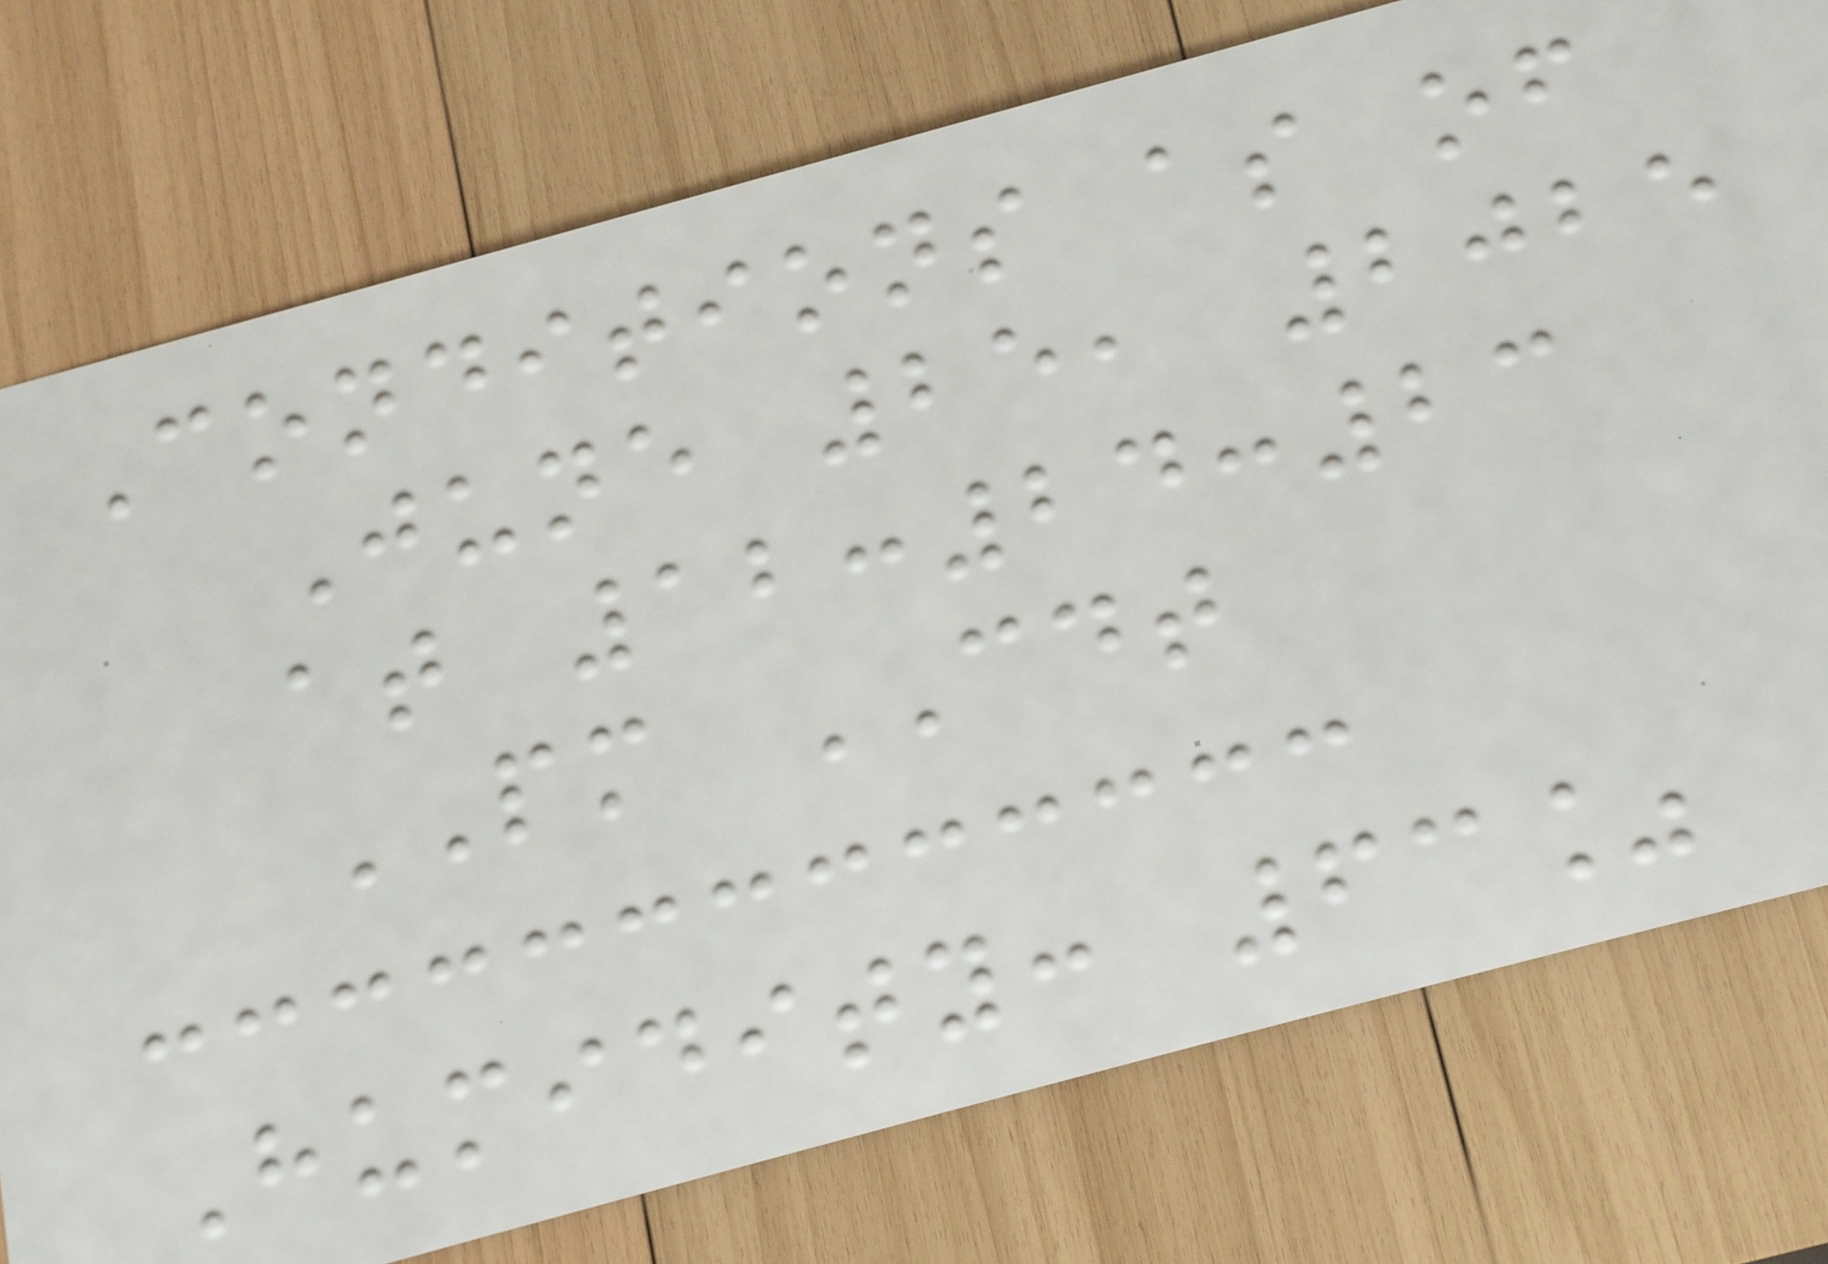Conditions as of
June 25, 2025
at 12:24:23
PM CDT
Humidity: 63%
